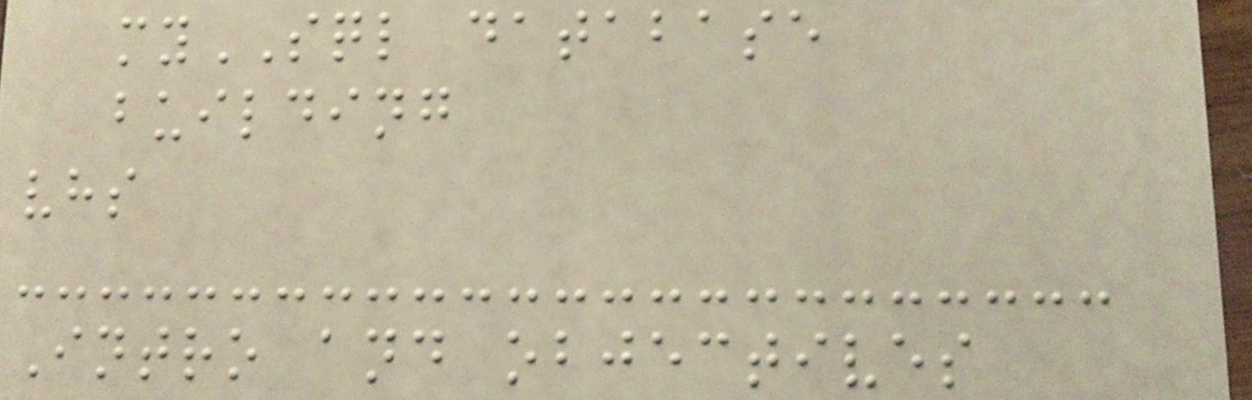mySQL database
building
vhs
Intro and objectives
